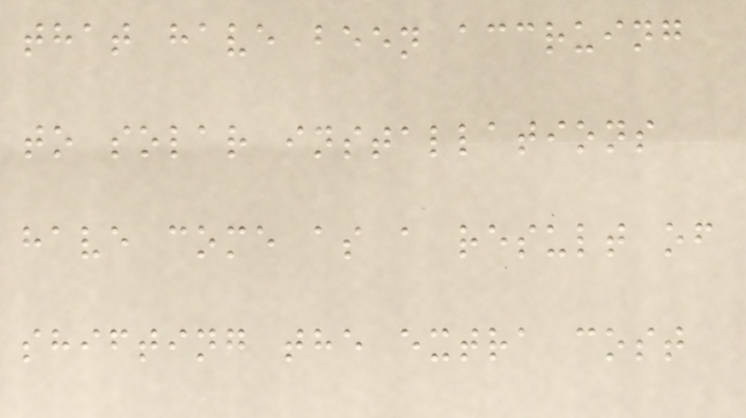that have been accruing
to solar installations
have come as a result of
shifting the extra cost
